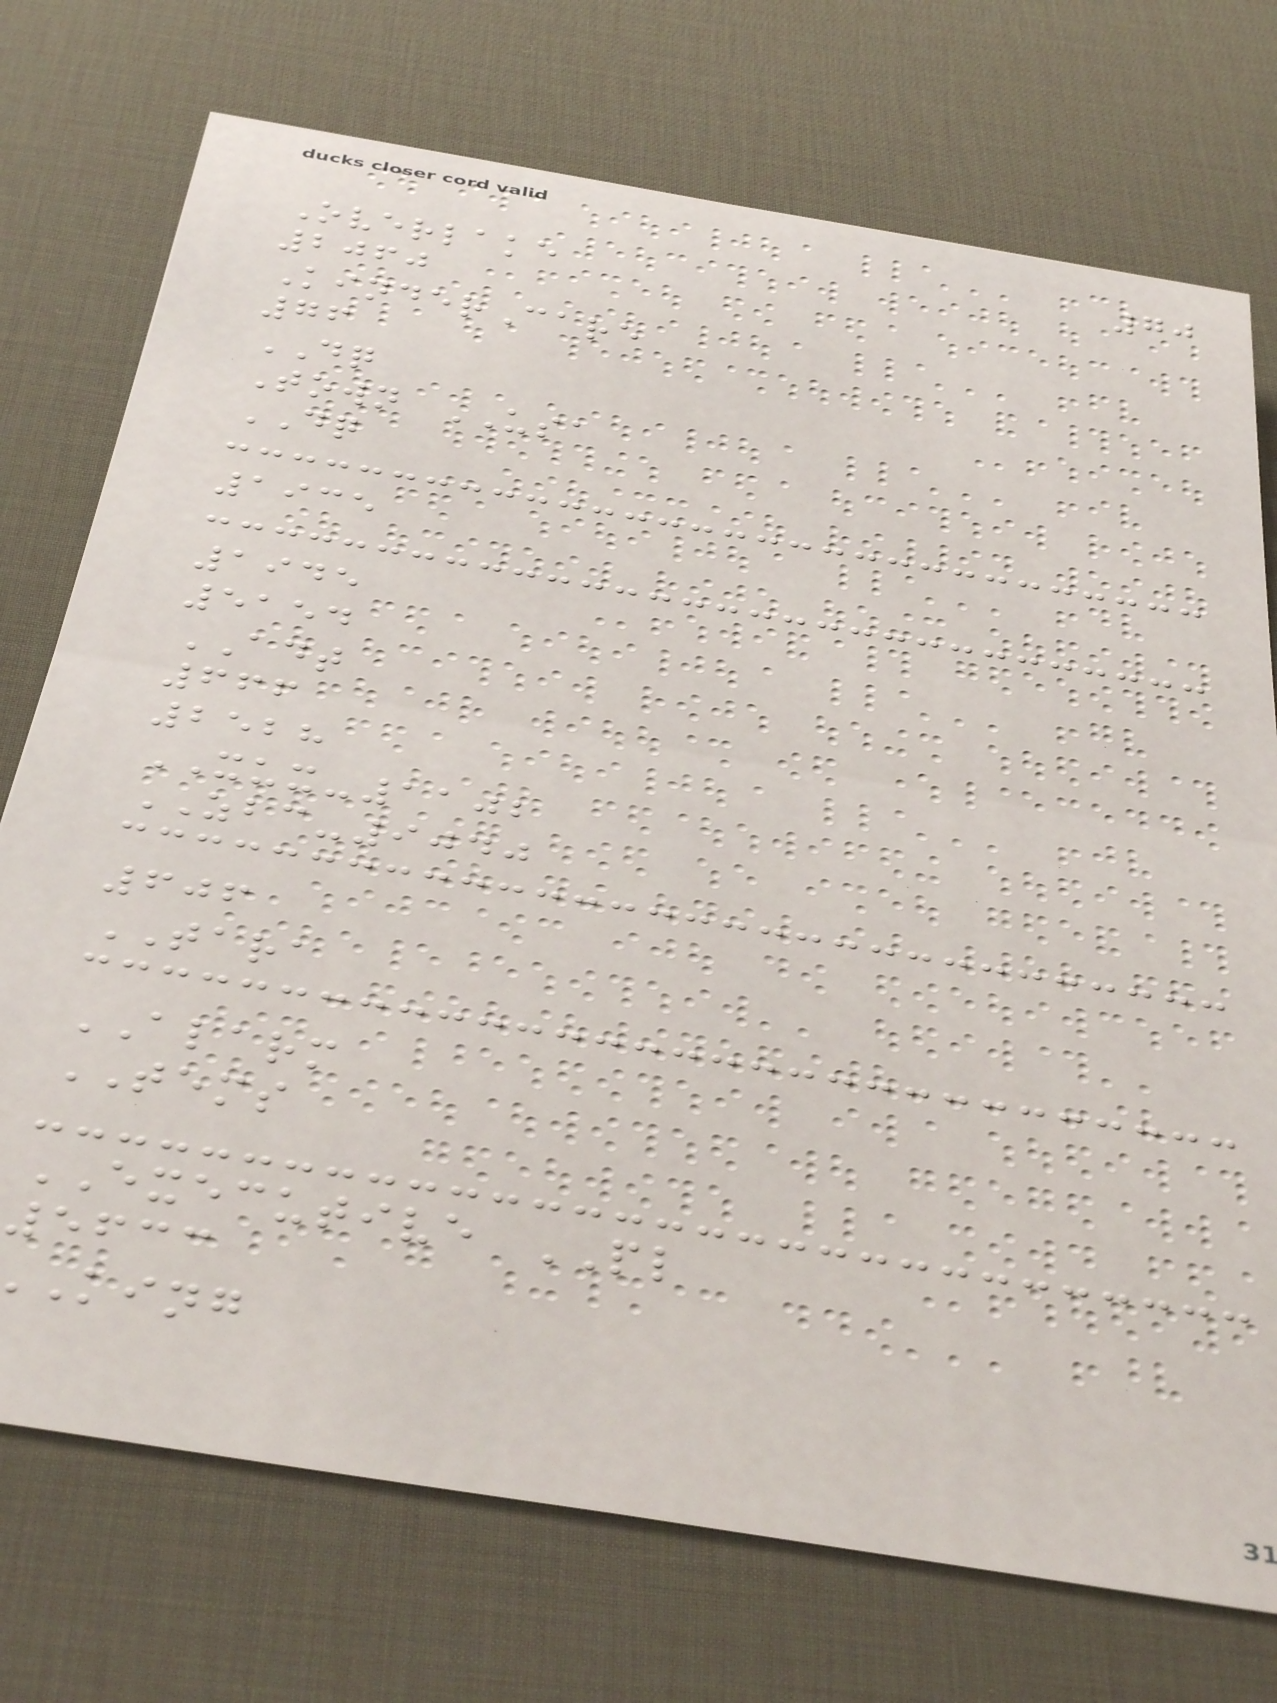70
Overlake
2060
KinderCare
76
DQ
Town USA
DQ
1935
1945
5154
ADT
666
2528
XUX-1102
ZBC-9040
606
TARA
ALARM
TEMS
EXECUTIVE PL
5633
king
